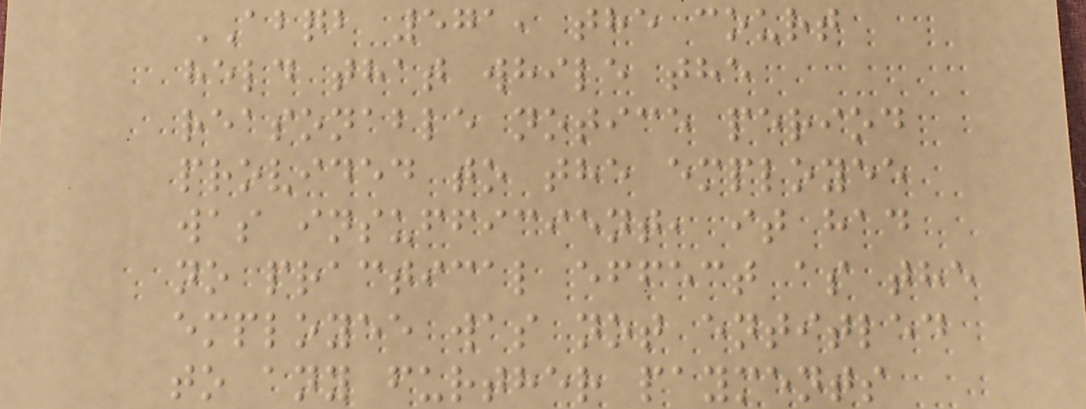ABQB 571, the court
held that while the
reasonable notice period
provided to the employee
was insufficient, it had
no practical effect as the
employee was not entitled
to any further payments
